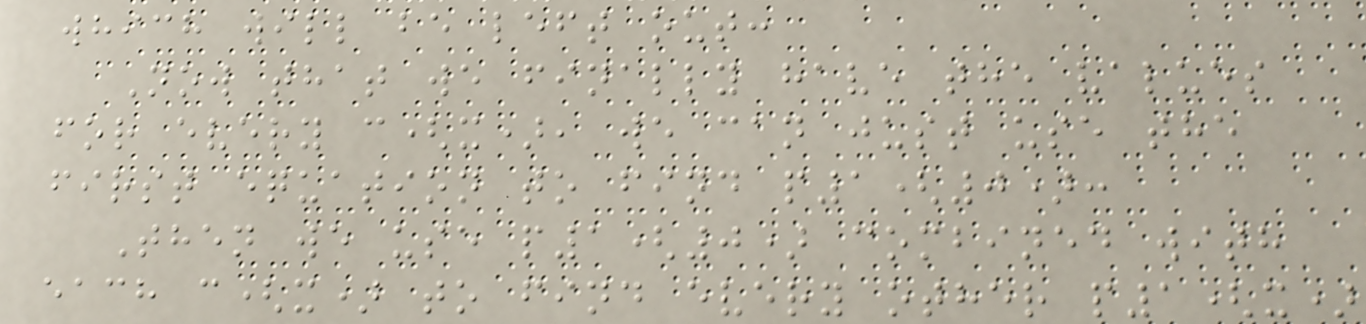which will be left out:
Now that we finally have the values
for every c(x), we can just use the
first equation to find p1(0):
Then we use p1(0) combined with
each c(x) to find every other p1(x)
